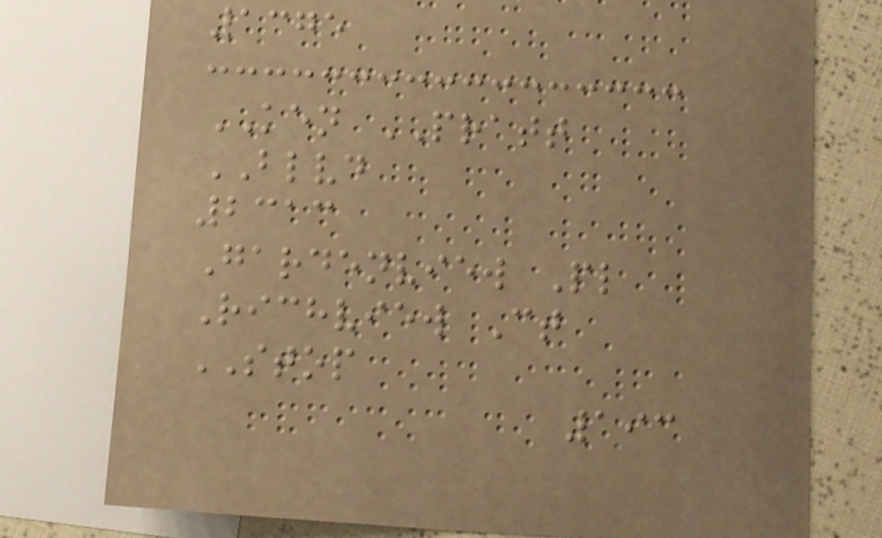1375
KEN PRATT
BLVD
2313
Gardenview Pl
Richview Ct
STOP
193
